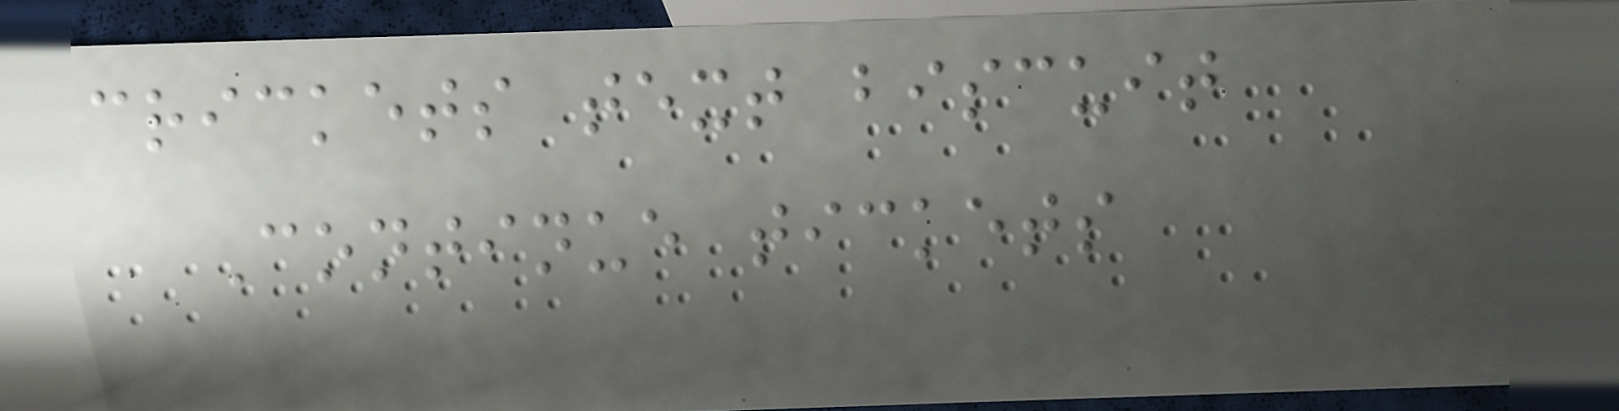crickets text biscuit
Continue tickets
